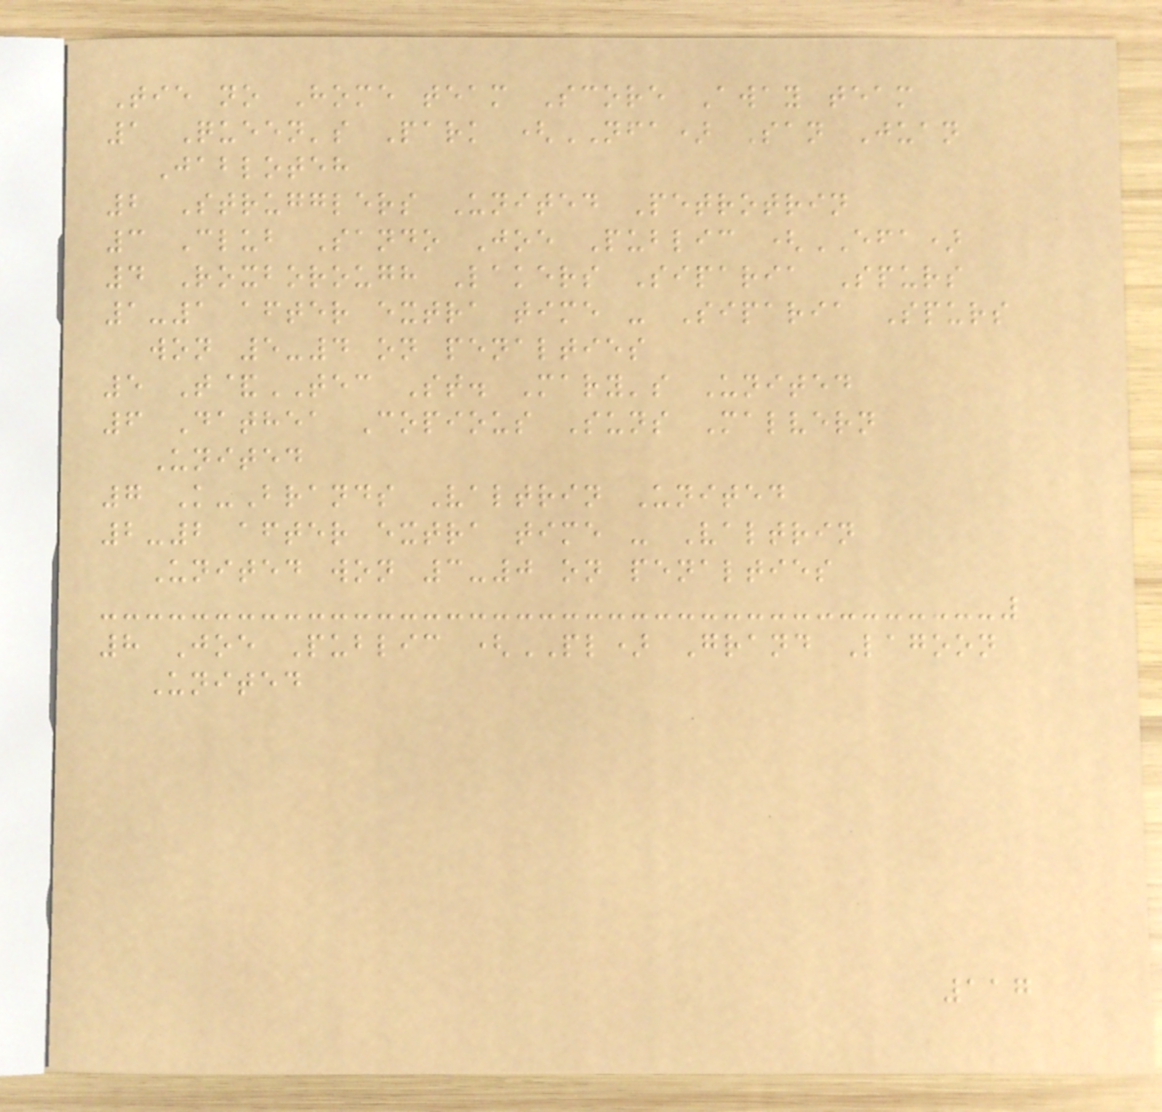Tie no Home team Score Away team
1 Queen's Park (NFA) San Juan
Jabloteh
2 Strugglers United Petrotrin
3 Club Sando Joe Public (EFA)
4 Roxborough Lakers Siparia Spurs
1-1 after extra time - Siparia Spurs
won 5-4 on penalties
5 T&TEC St. Mary's United
6 Dathea Copious Suns Malvern
United
7 K-Brands Valtrin United
2-2 after extra time - Valtrin
United won 3-0 on penalties
8 Joe Public (PL) Grand Lagoon
United
117
